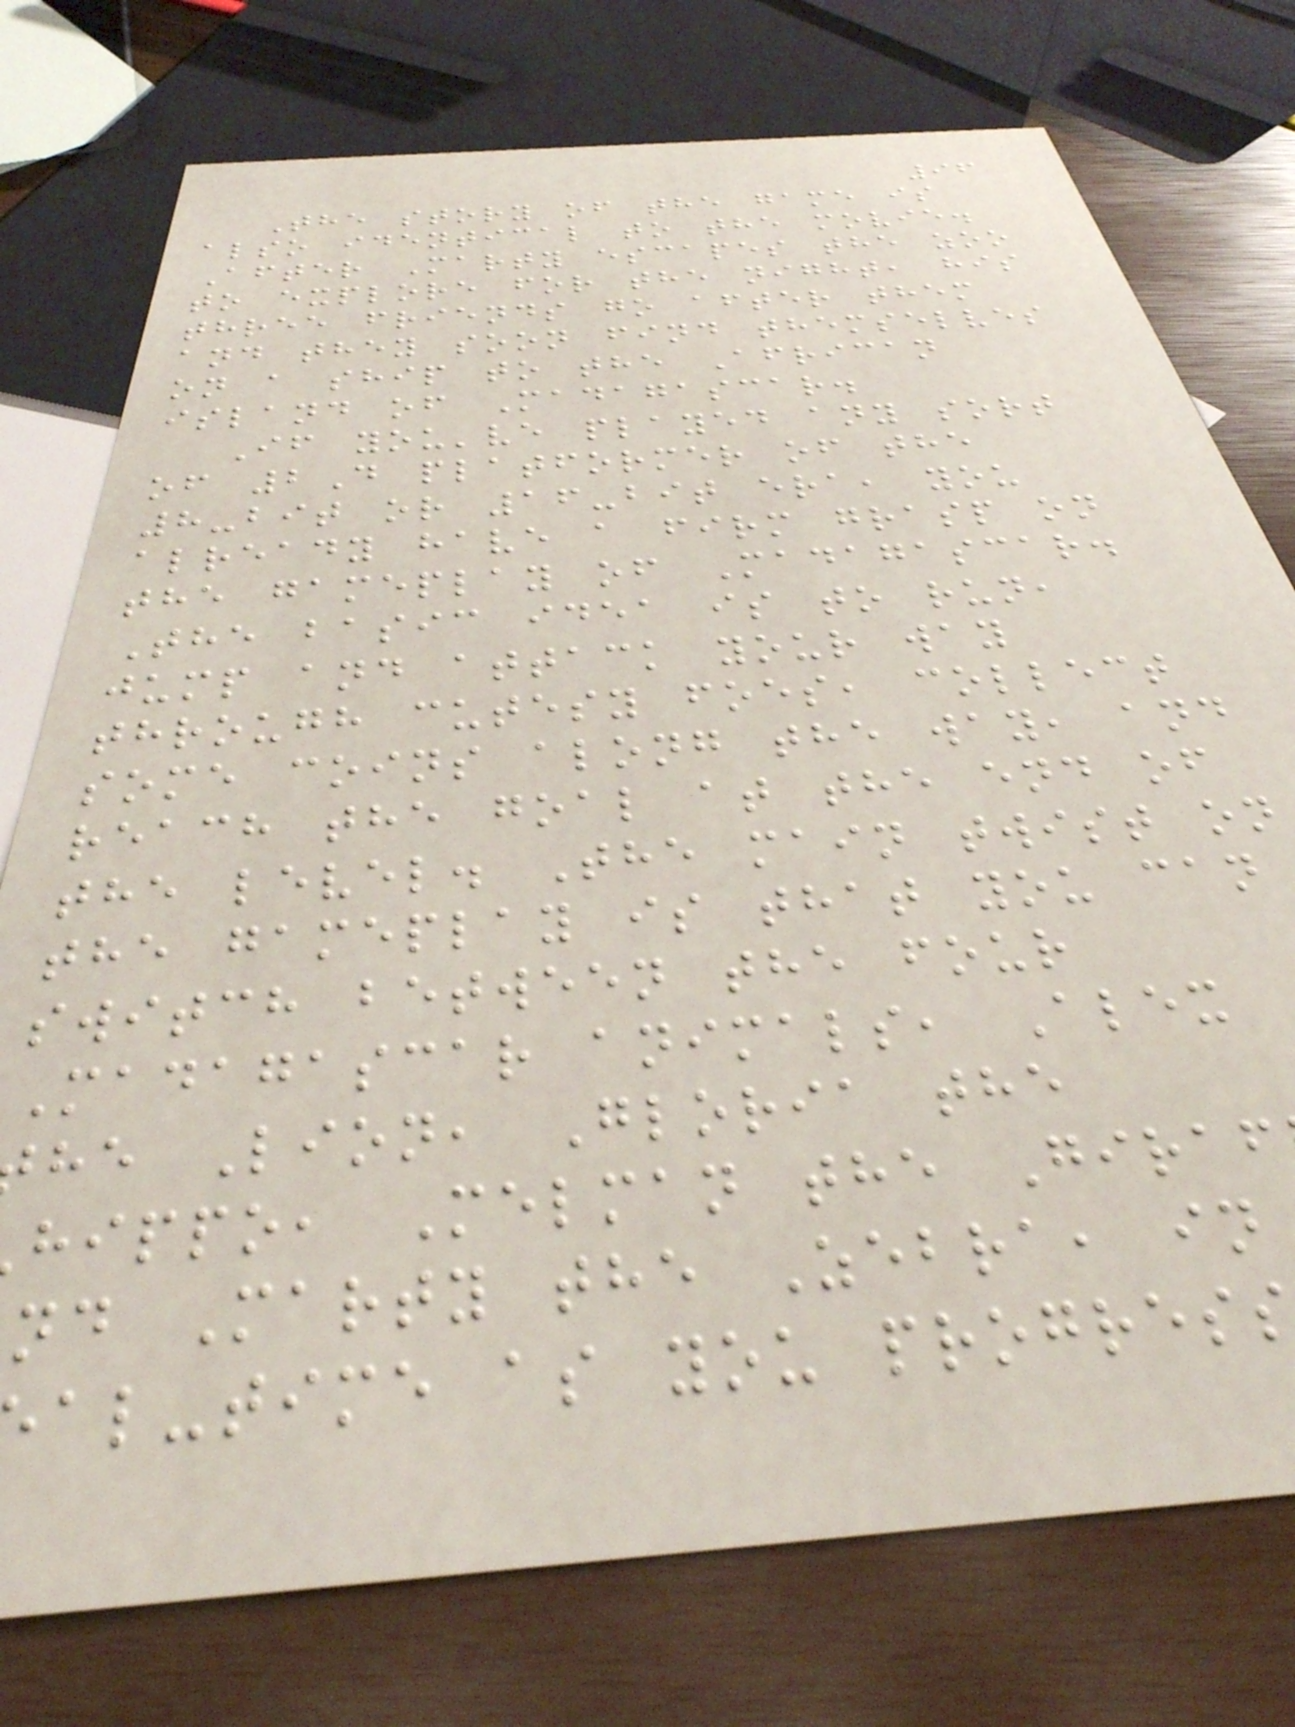96
The story of the game is
also identical to the movie.
After Marty escapes the zoo
to explore for the night, his
three friends go after them
and they soon find themselves
on a ship to the African
island of Madagascar.
If you've played any sort
of 2D platformer of the
8-bit or 16-bit era, you
already have a firm grasp on
the gameplay of Madagascar.
The basic idea is to run,
jump and attack your way
through cutesy foes, collect
some coins along the way, and
reach the goal at the end of
the level. The main twist on
the gameplay is that you can
switch between the four
Madagascar animals, Alex
he Lion, Gloria the
hippo, Melman the Giraf
nd Marty the Zebra, in
al-time as you progres
